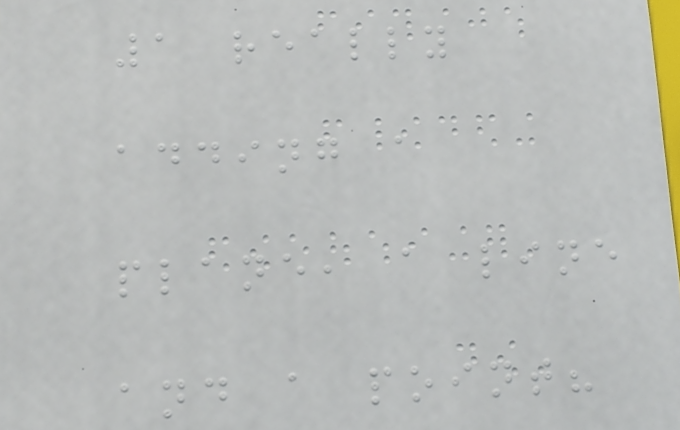1 really
adding a
plane, a line
and a point?
